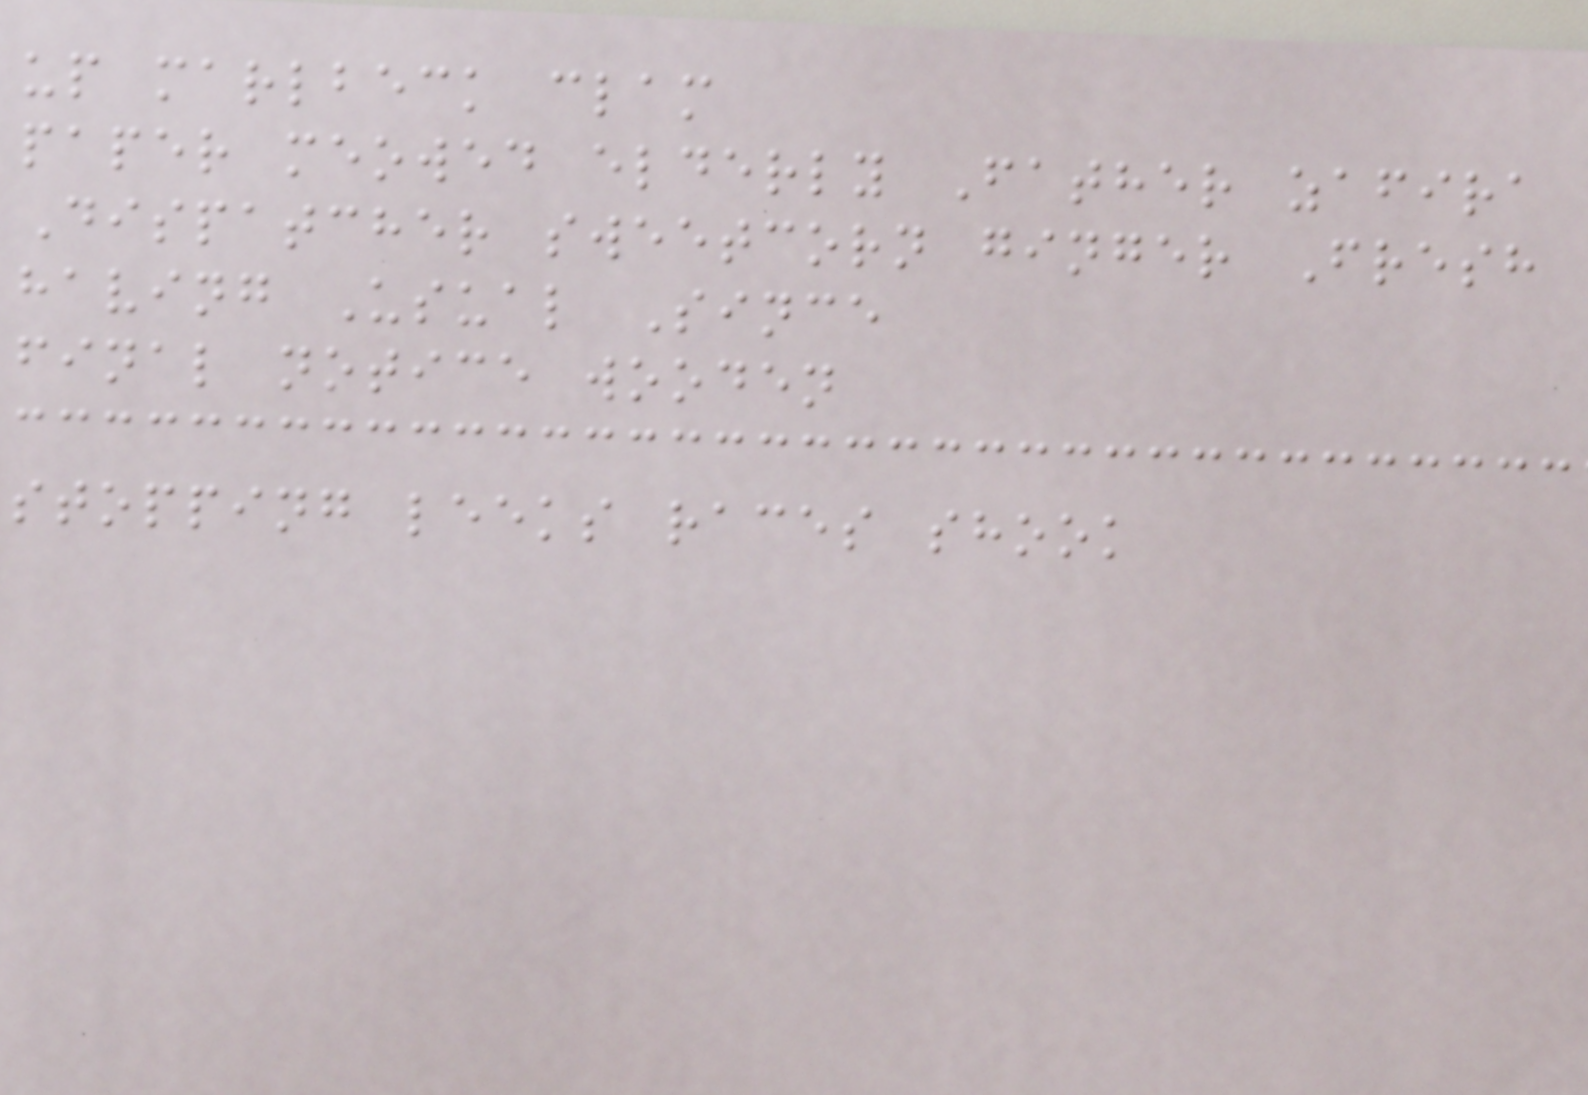up marlbeck clam
paper meowed elderly Father zafira
Dispatcher sweetcorn ginger Fresh
having Usual Since
final notice wooden
stopping leeks races shook
